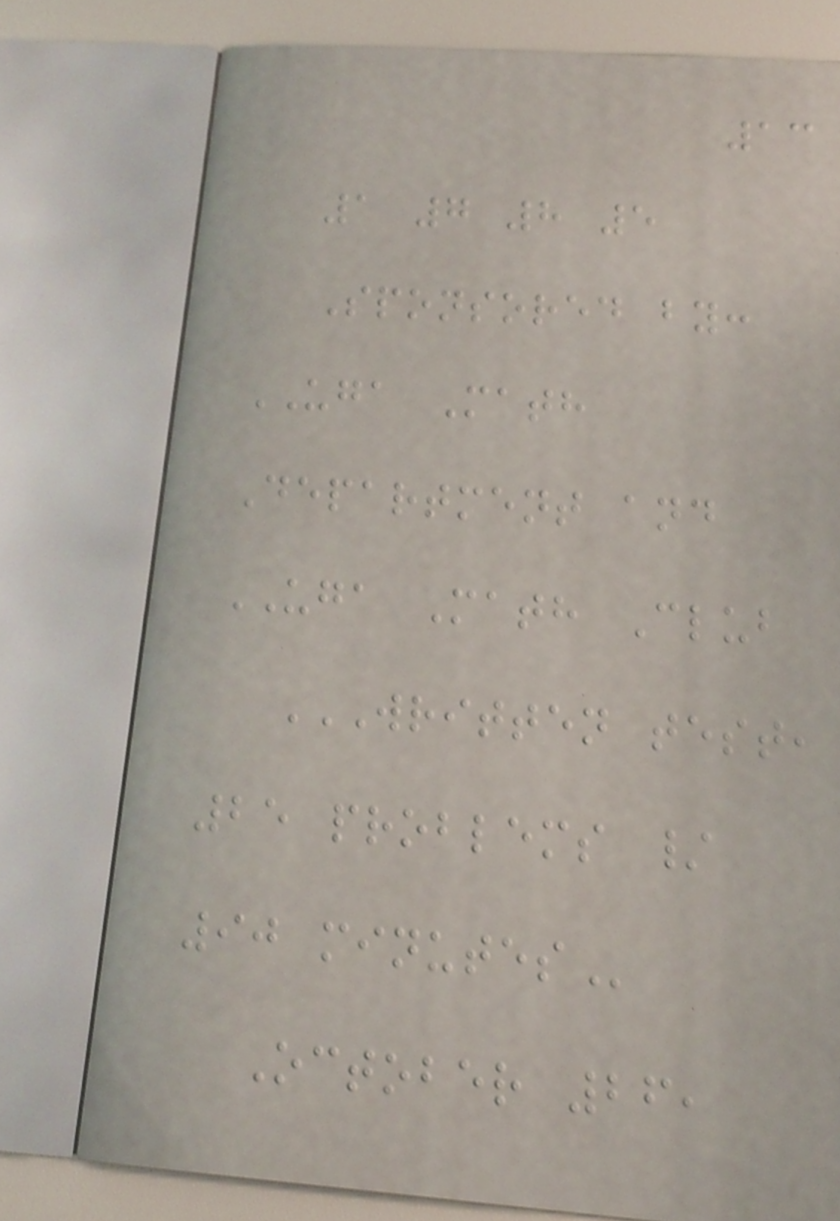13
1 7 8 5
Sponsored by:
UGA Math
Department and
UGA Math Club
WRITTEN TEST,
25 PROBLEMS /
90 MINUTES
October 26,
